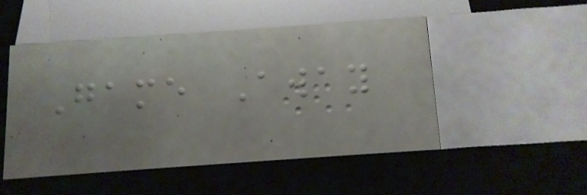Game Away
